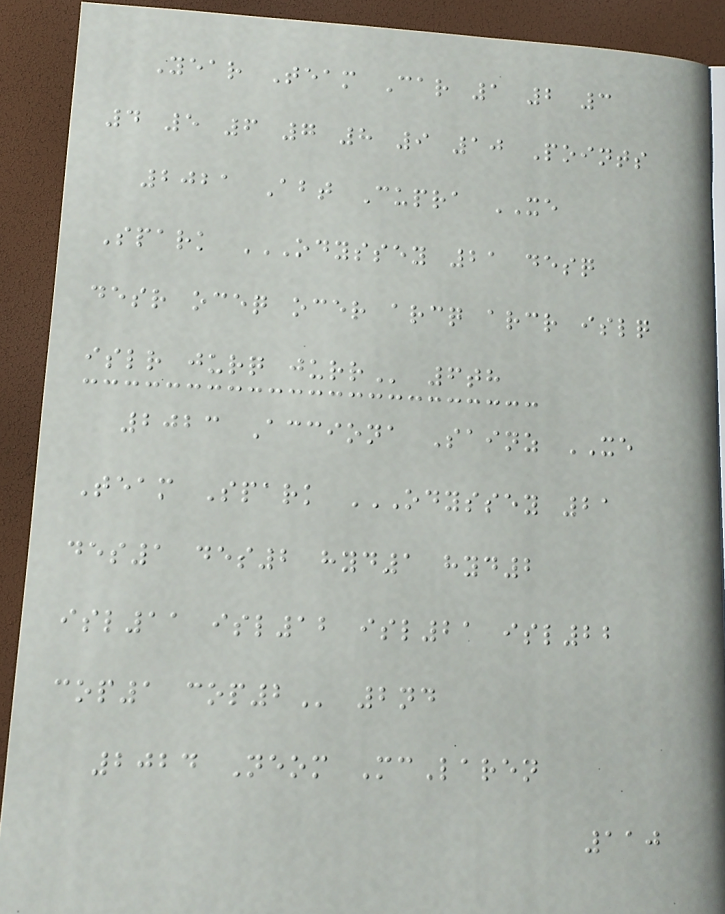Year Team Car 1 2 3
4 5 6 7 8 9 10 Points
2021 Abt Cupra XE
Spark ODYSSEY 21 DESQ
DESR OCEQ OCER ARCQ ARCR ISLQ
ISLR JURQ JURR 6th
2023 Acciona Sainz XE
Team Spark ODYSSEY 21
DES1 DES2 HYD1 HYD2
ISL11 ISL12 ISL21 ISL22
COP1 COP2 2nd
2024 Neom McLaren
110
